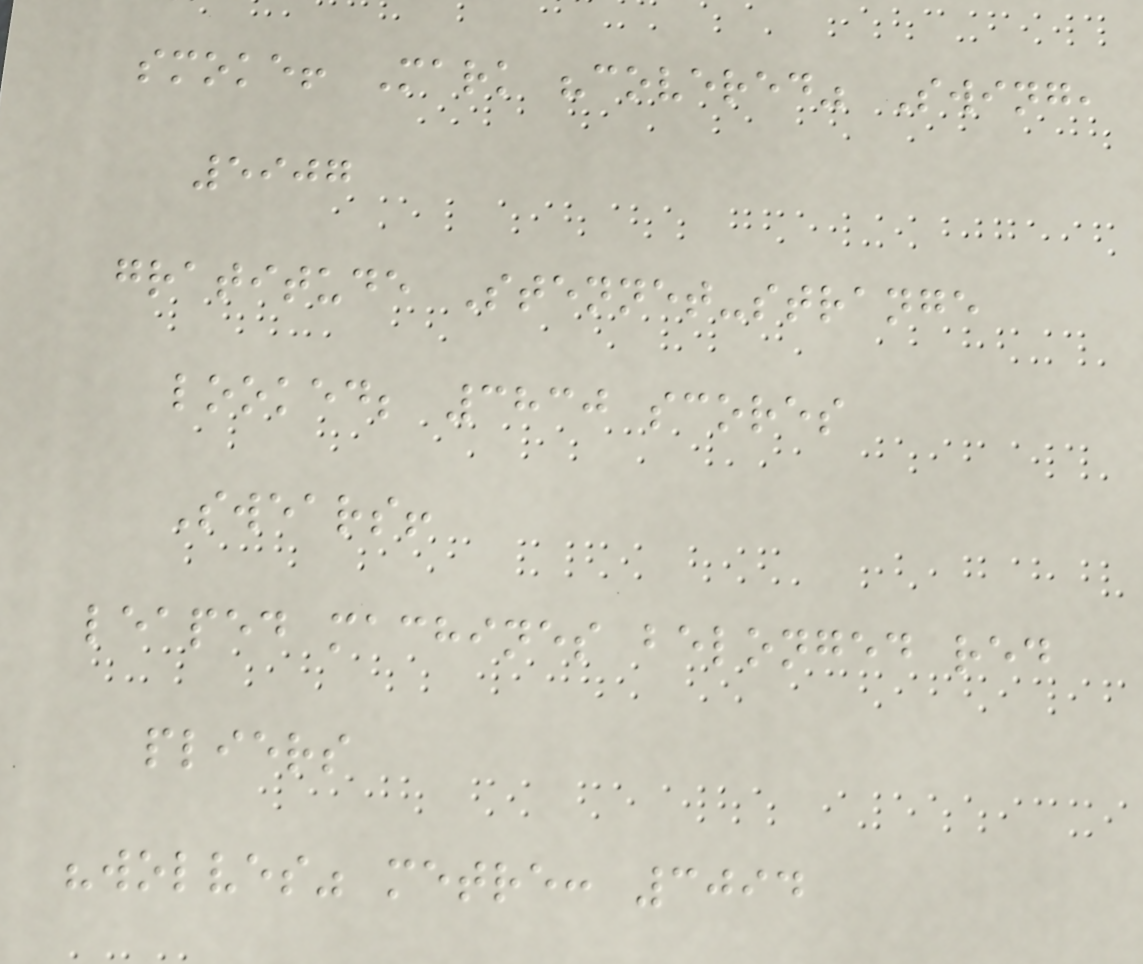smoke! Mark "covered" Swing,
5907
gratitude Stennet-strange
looked; 3830 scores
Swears!
leaped machines belonged red
pliers
"wolves" metre: 3094
